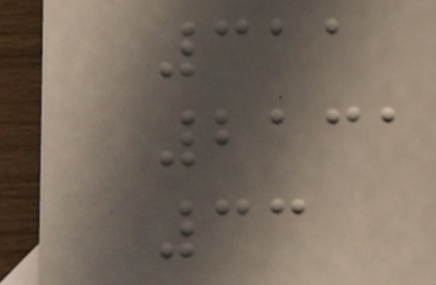311
2131
33
